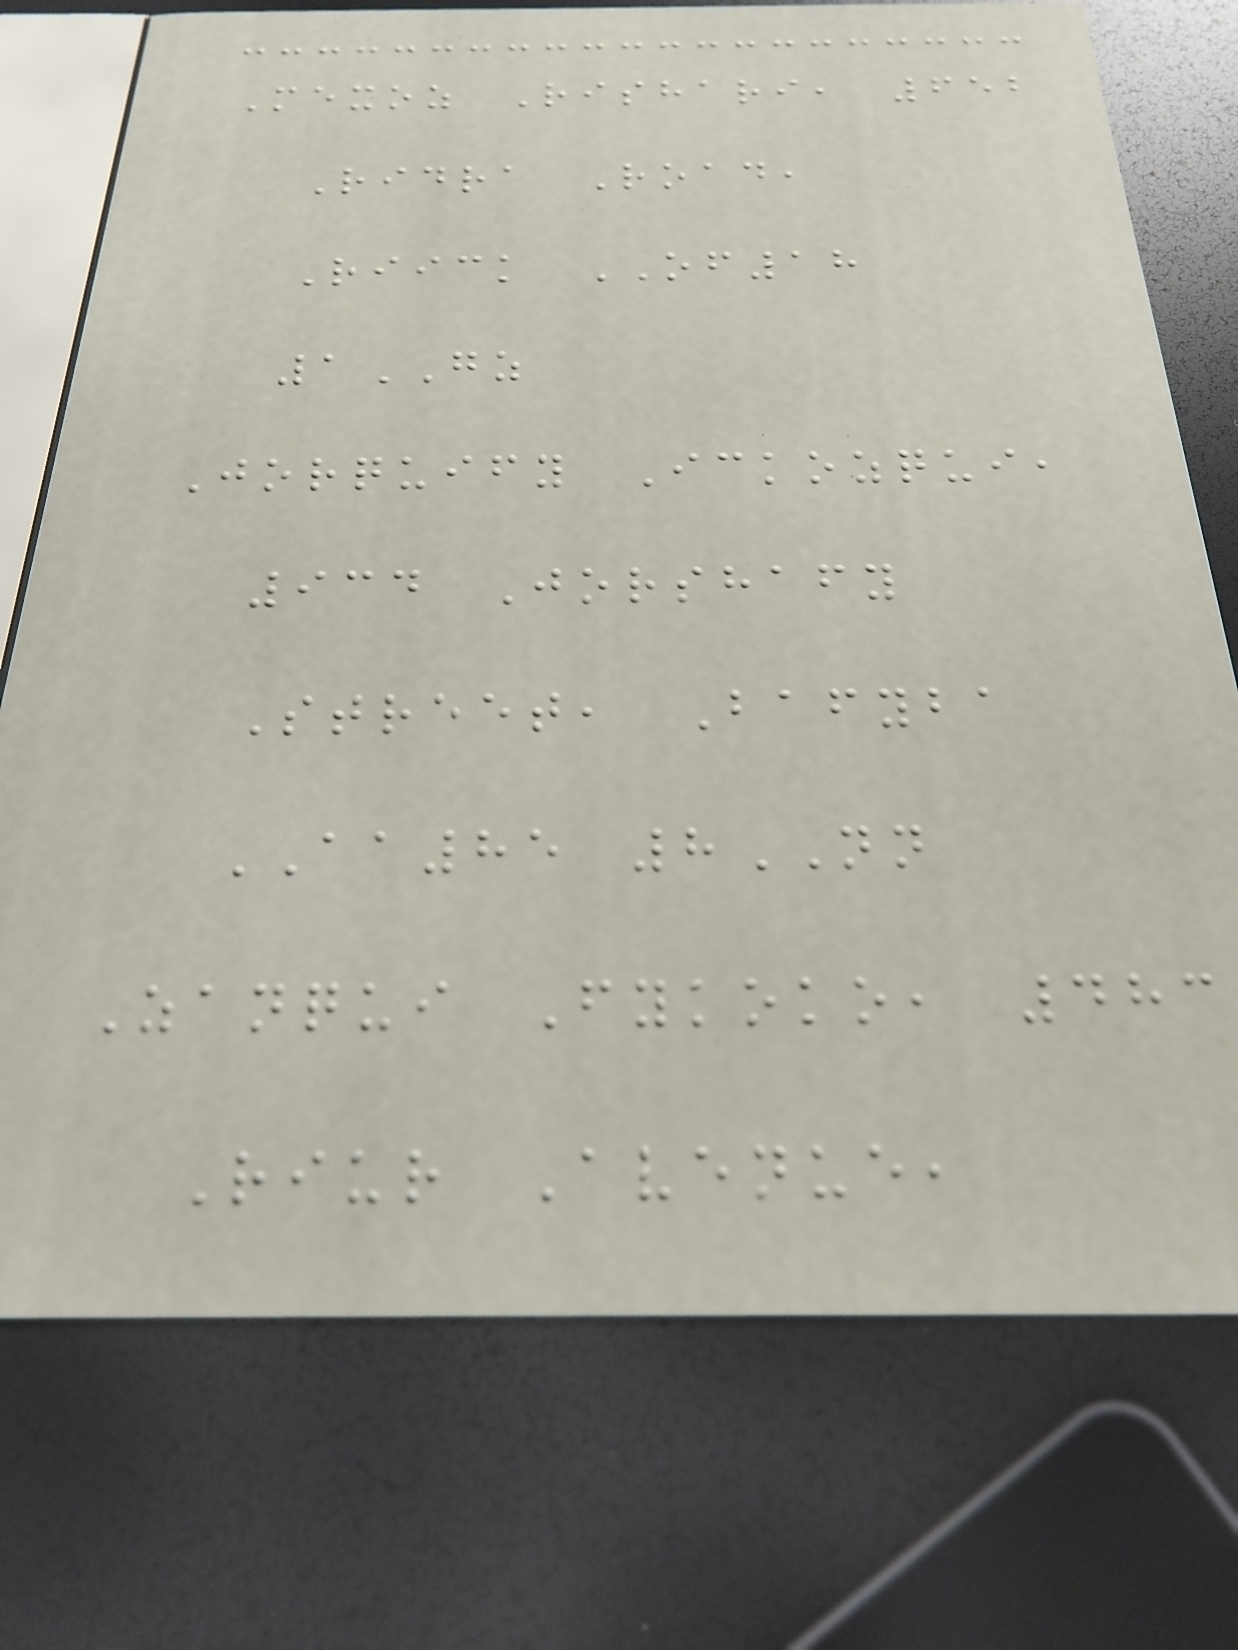Mexoz Rishari, 652
Ridra Road,
Riick OF18
1GZ
Jorquify Ickozqui,
934 Jorshafy
Street, Bafyba
AA85 8NN
Zanqui Fykoko, 483
Riur Avenue,
